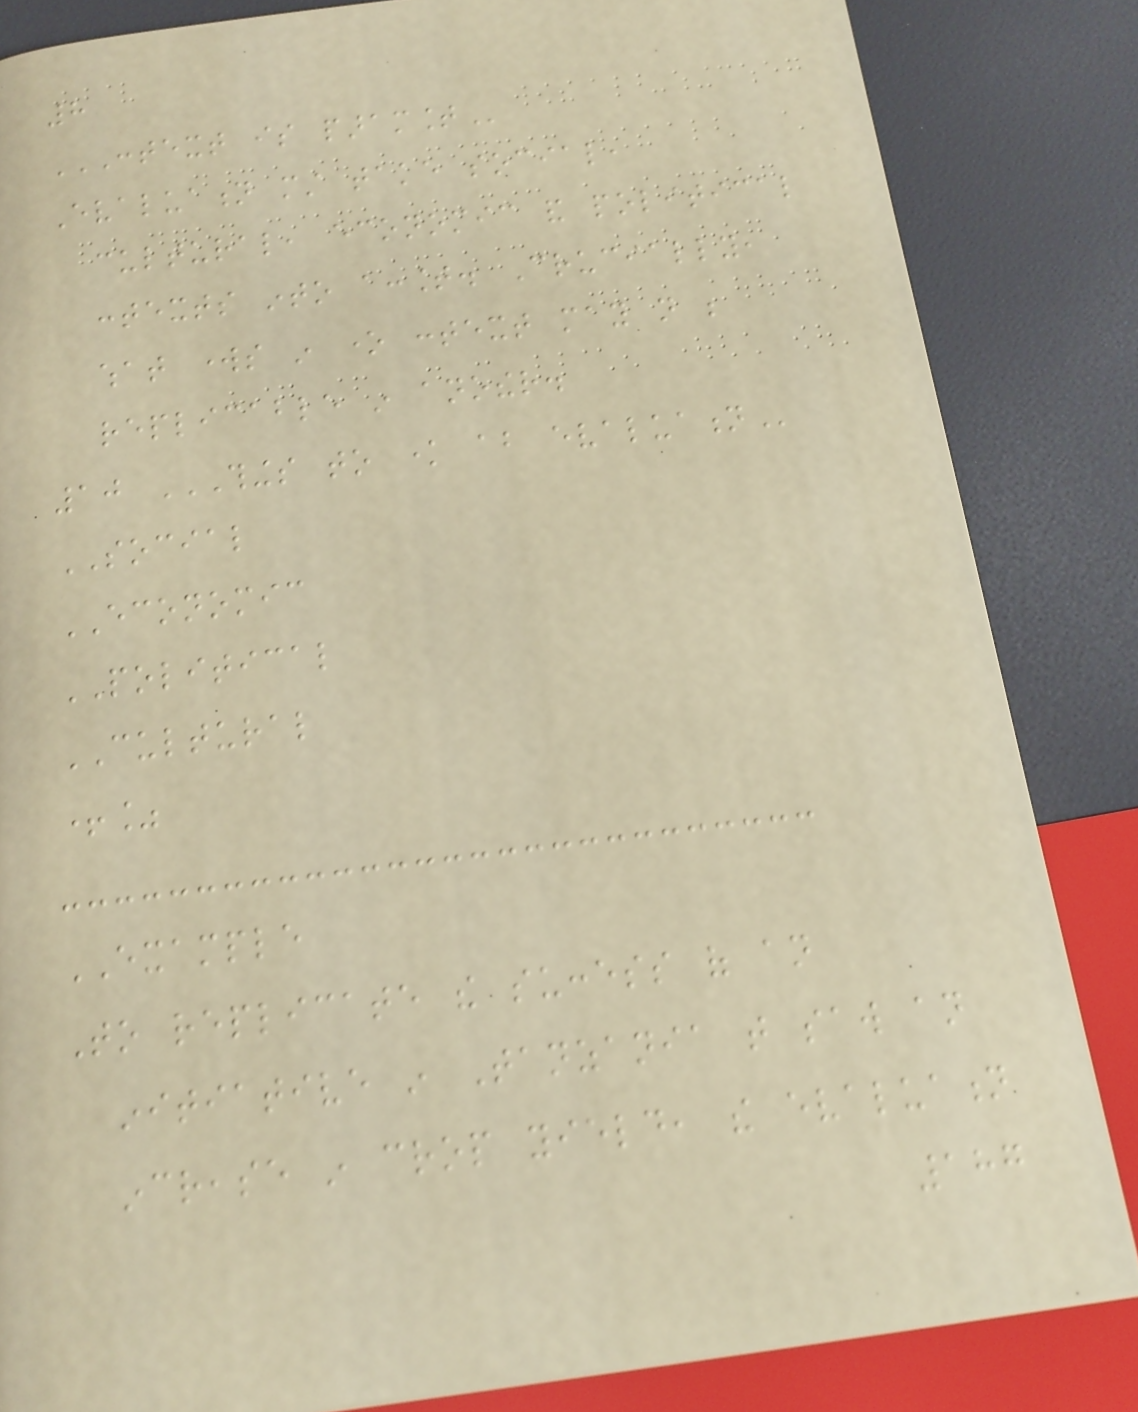8
CONTEXT IS PARAMOUNT
Evaluation must take social,
cultural, economic and political
contexts into account. Crucially,
what works in one context may not be
replicable in another.
10 THINGS TO KNOW ABOUT EVALUATION
SOCIAL
ECONOMIC
POLITICAL
CULTURAL
+%
EXAMPLE
To replicate the success of an
initiative in Tanzania that saw an
increase in crop yield, the evaluation
187
